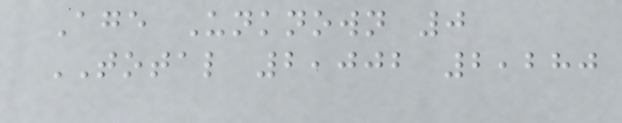Age Unknown 0
TOTAL 2,002 2,280
